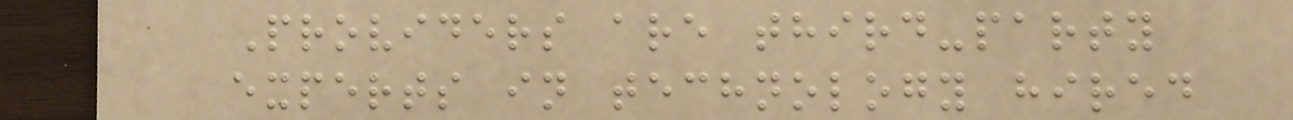Providers are third-party
experts in technology hired
